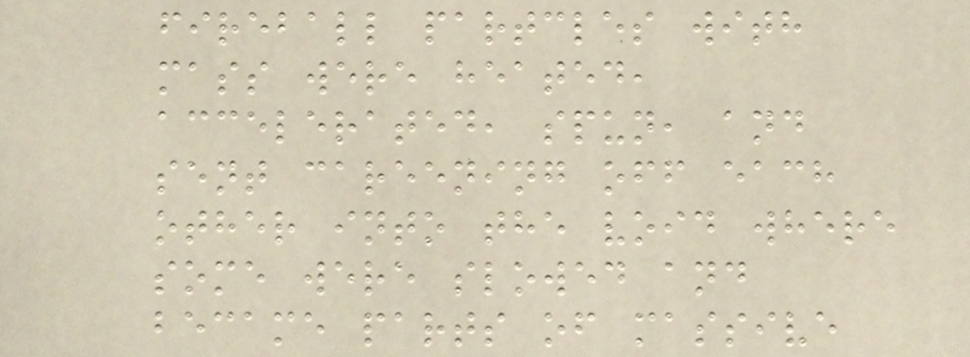fireball partcles with
mass were heated,
accelerated, spun, and
sent careening off each
other into the void where
some were slowed and
became parts of massive
